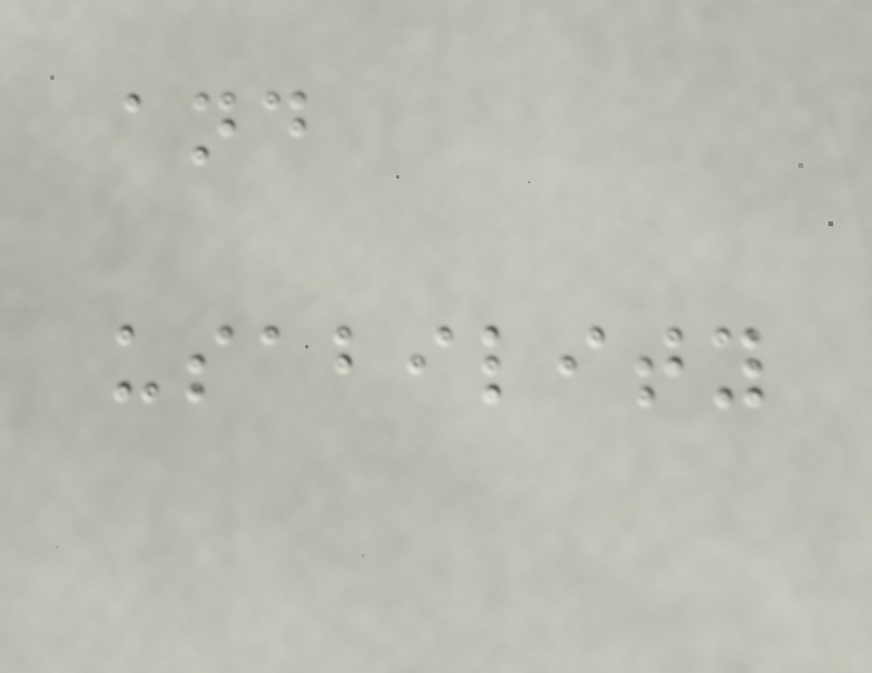and
usability
